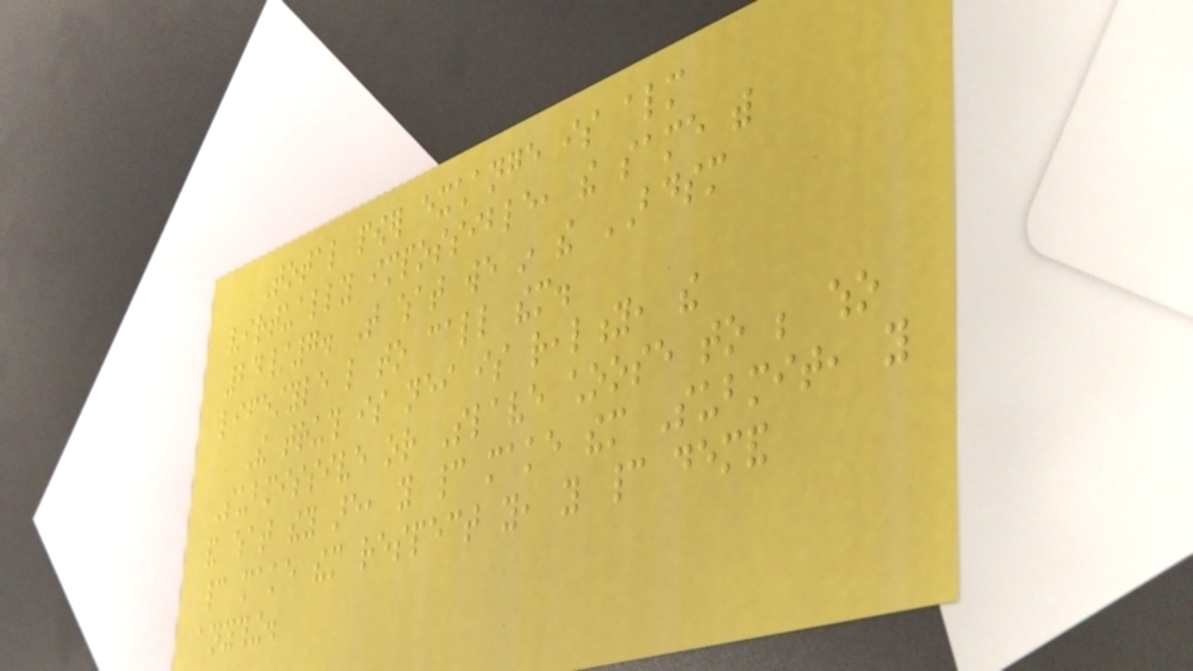Total power exchange is almost
virtually impossible, the same with
24/7. That what we in the BDSM
lifestyle like to call them.
The truth is neither is reality, the
Submissive or Slave choose to be who
and what they are, you cannot make them Submit, you
cannot make them respect you, you cannot demand
anything.
